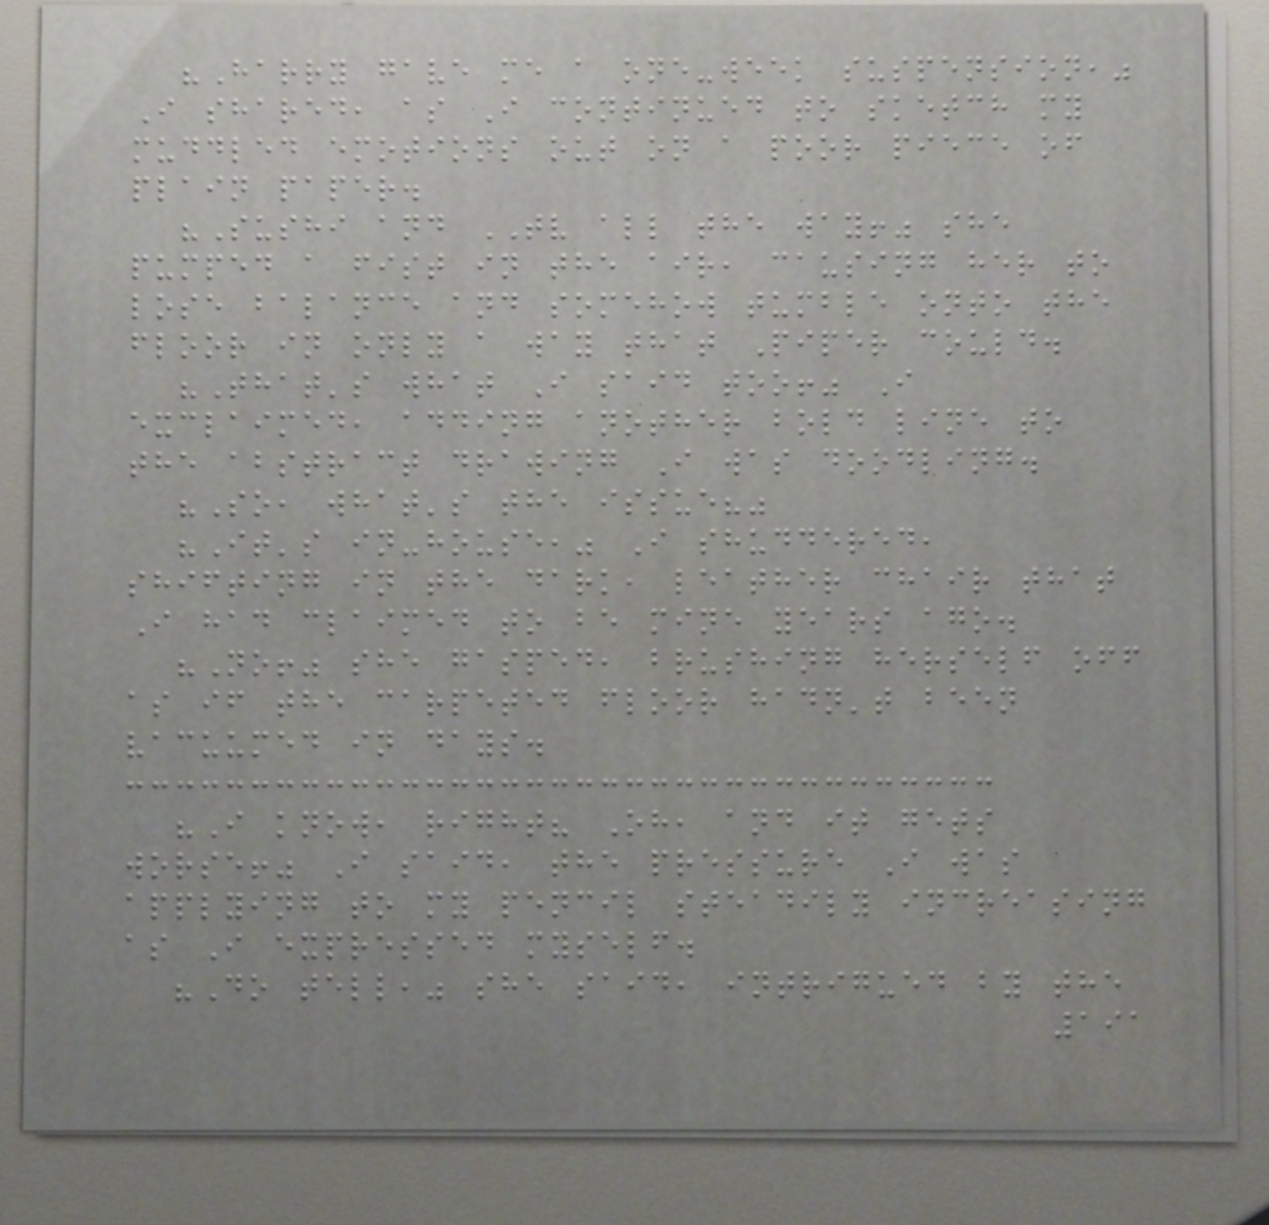"Harry gave me a one-week suspension,"
I shared, as I continued to sketch my
muddled emotions out on a poor piece of
plain paper.
"Sushi and TV all the way!" she
pumped a fist in the air, causing her to
lose balance and somehow tumble onto the
floor in only a way that Piper could.
"That's what I said too!" I
exclaimed, adding another bold line to
the abstract drawing I was doodling.
"So, what's the issue?"
"It's in-house," I shuddered,
shifting in the dark, leather chair that
I had claimed to be mine years ago.
"No!" she gasped, brushing herself off
as if the carpeted floor hadn't been
vacuumed in days.
"I know, right? Oh, and it gets
worse!" I said, the pressure I was
applying to my pencil steadily increasing
as I expressed myself.
"Do tell," she said, intrigued by the
191
